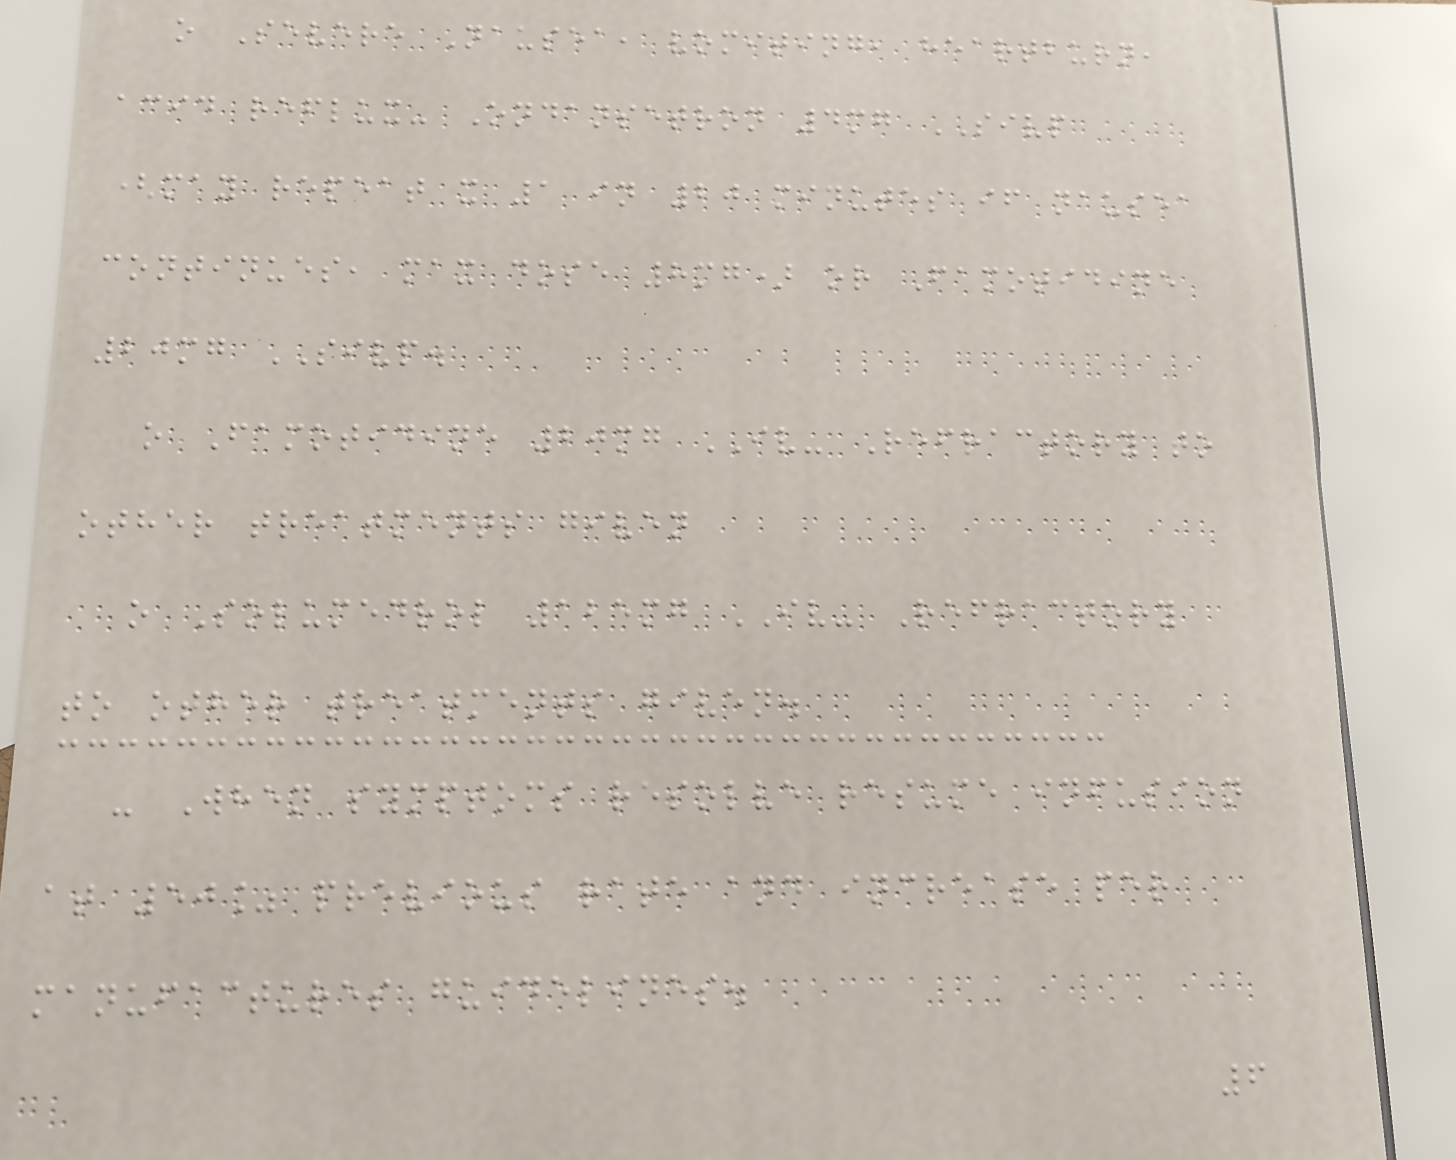o Severe Nausea, vomiting, heartburn,
acid reflux- Ondansetron 4mg SIVP
(may repeat x 1 in 20 minutes if nausea
continues, max dose 8mg) or Famotidine
20mg SIVP.
o Famotidine 20mg IV- Refractory to
other treatments given
o Solumedrol 125mg IV- Refractory
to other treatments given.
- When symptoms resolve resume infusion
at 50% previous rate and increase per
manufactures guidelines.
6
